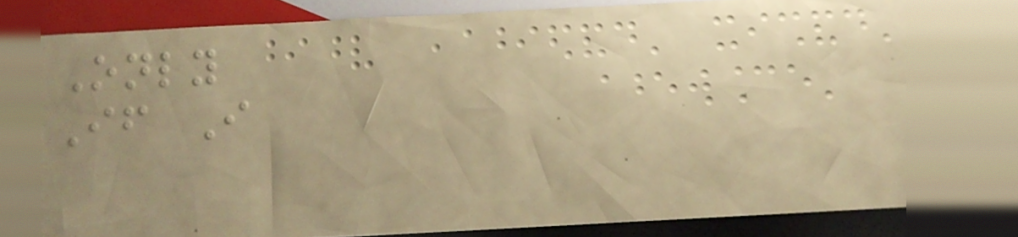Only
If I
